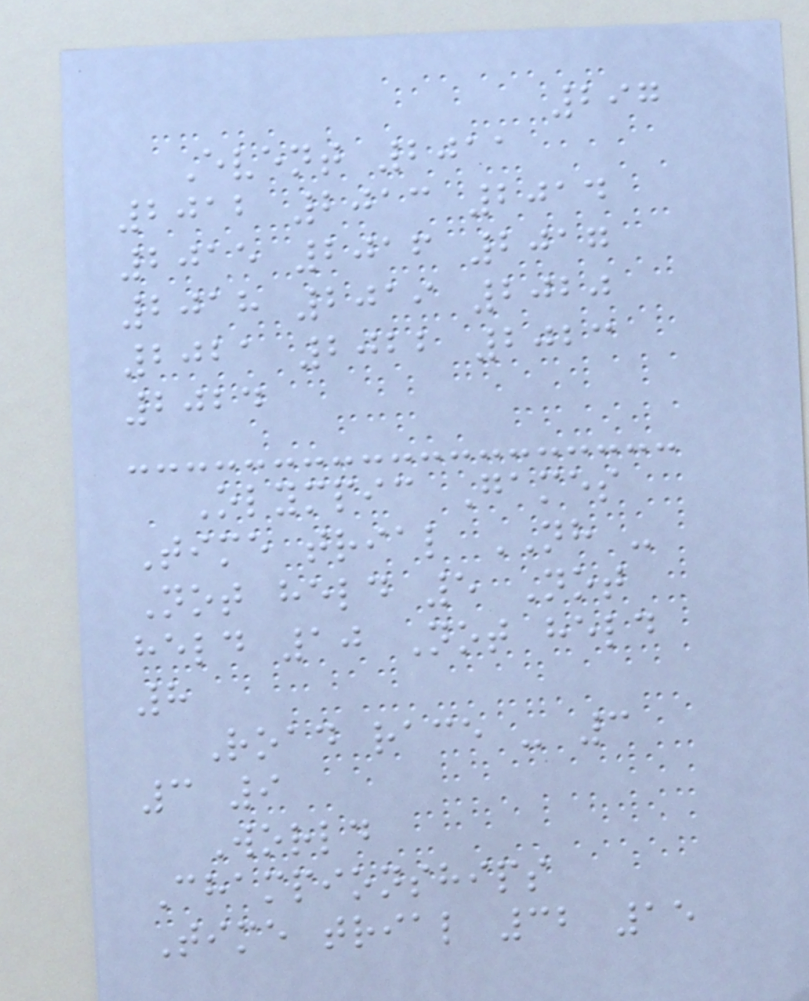297
Event 2011
2012 2013 2014
2015 2016 2017
2018 2019 2020
2021 2022 2023
2024
Olympic Games
Time trial NH -
Not held 5 Not
held 10 Not held
8
Road race - 3
3 9
World
Championships
Time trial 32 15
